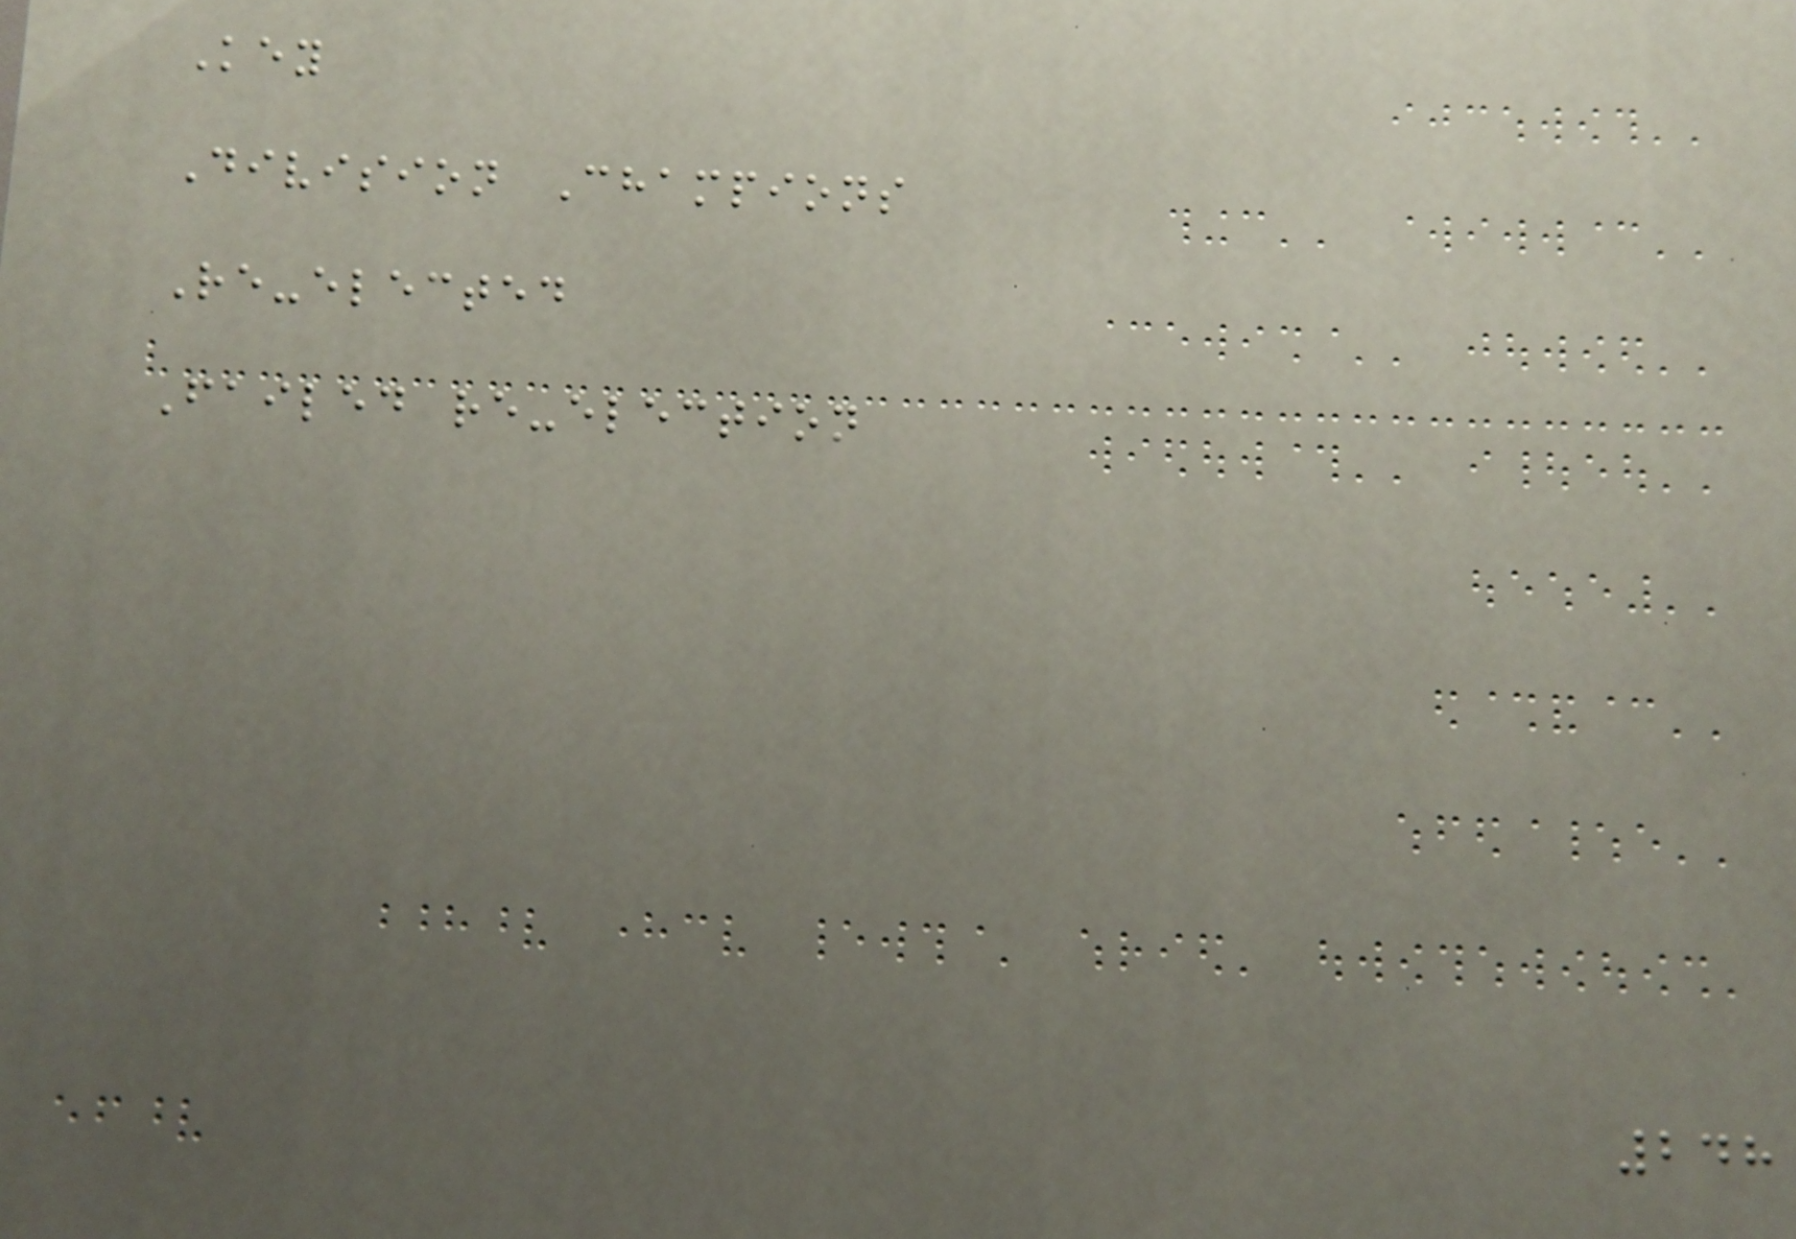Key
Division Champions
Re-elected
Failed re-election
248
